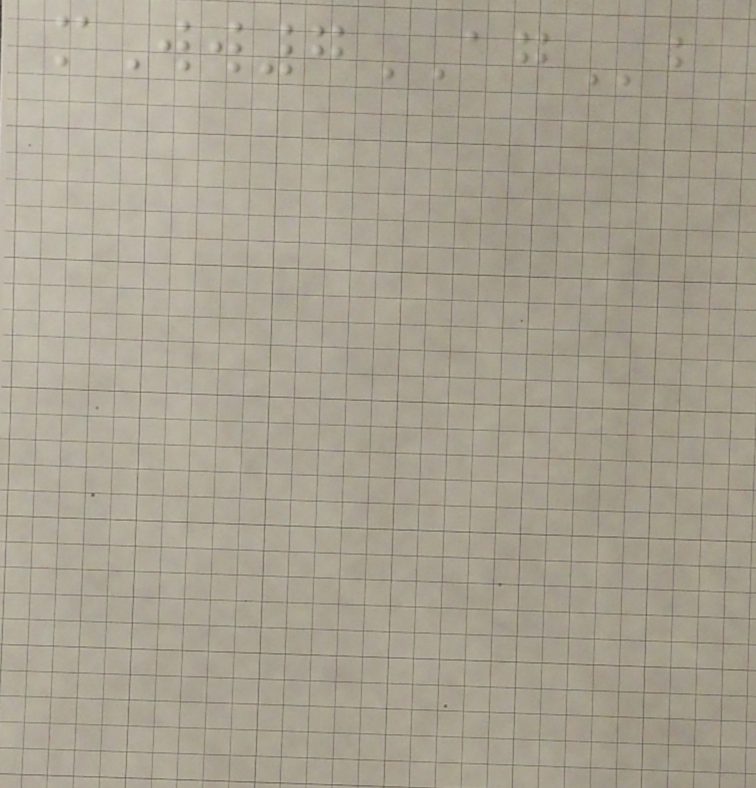mWw7AGb
